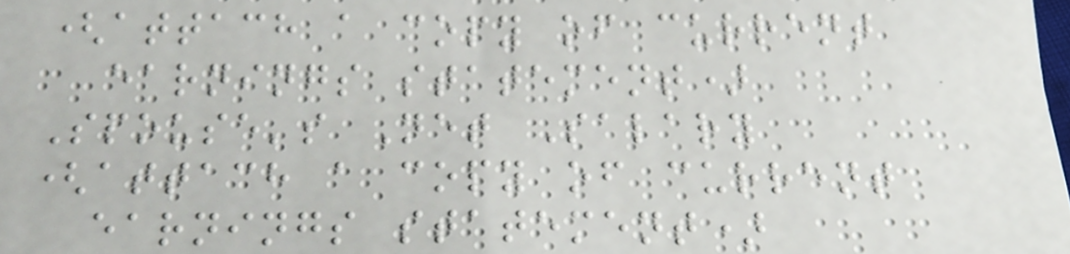(attach a copy of current
earnings statement)
Spouse's Net Salary
(attach a copy of current
earnings statement)
